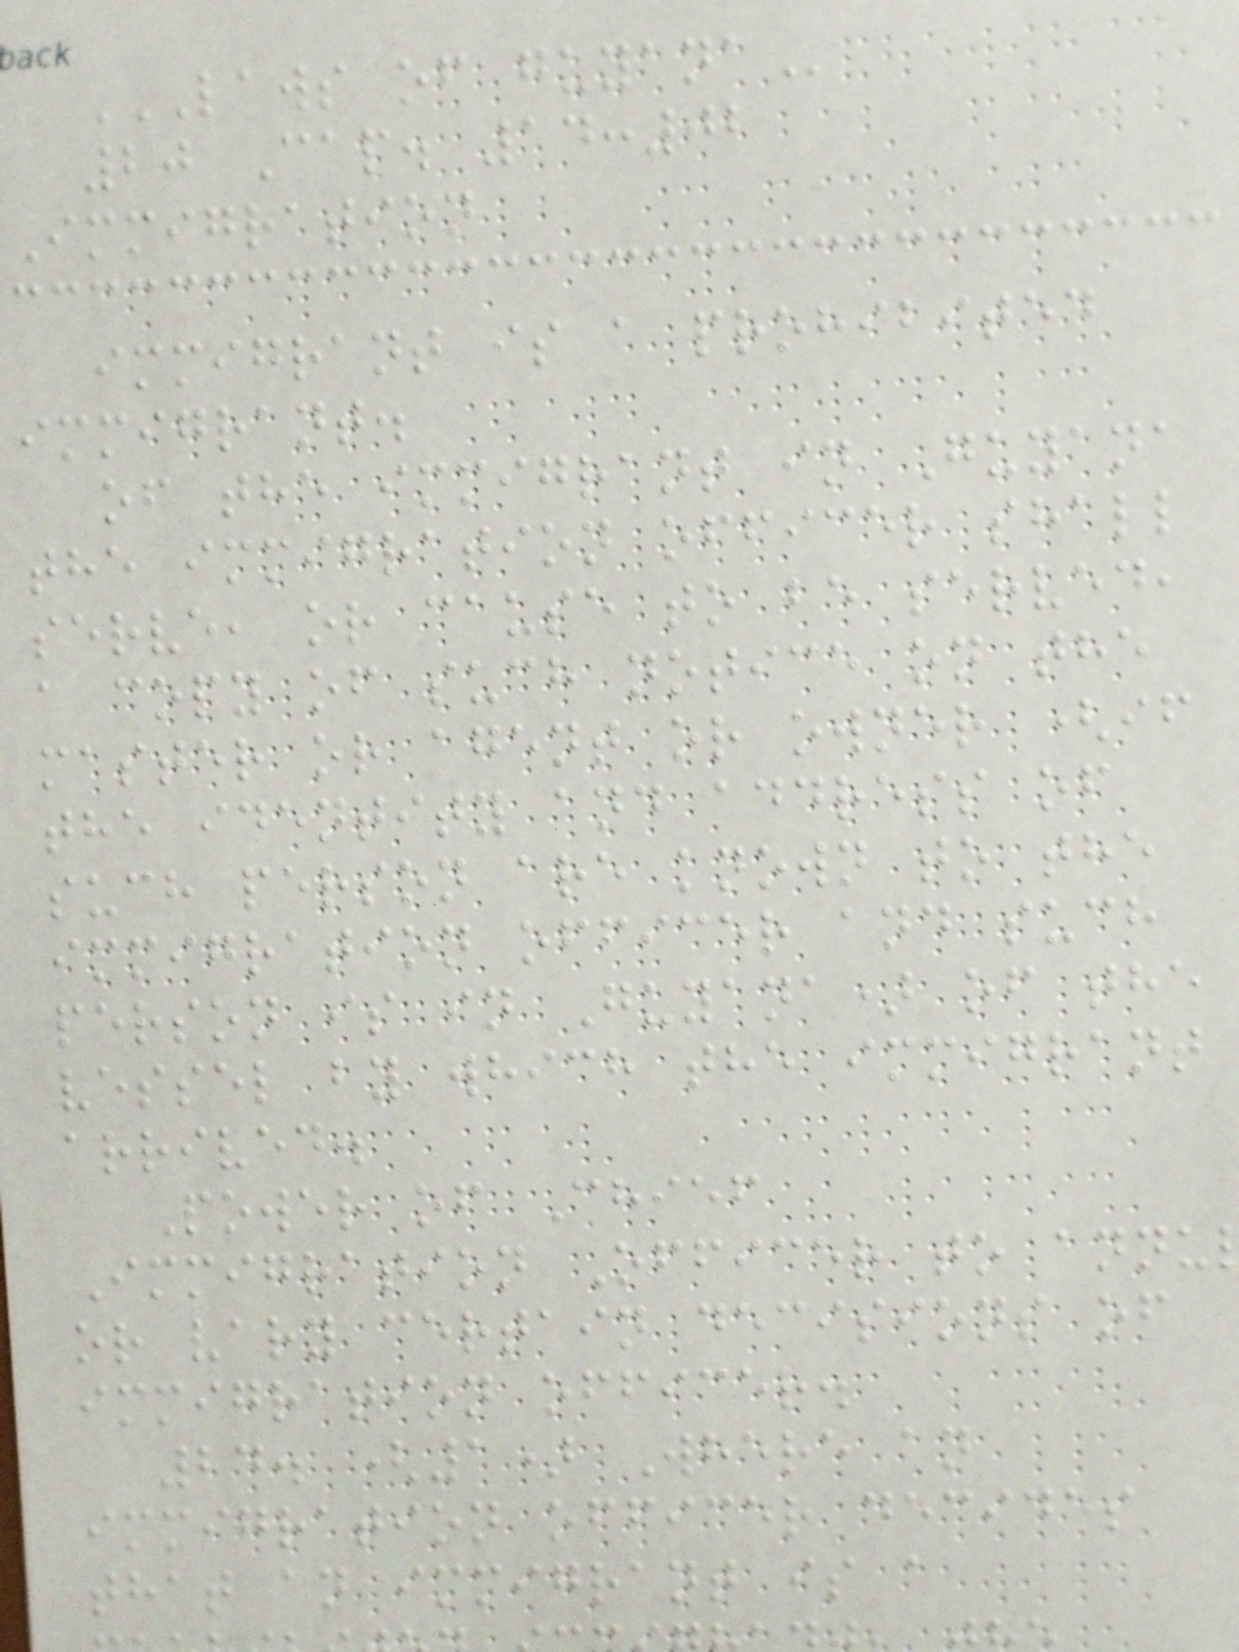LAWS OF GUYANA
20 Cap. 14:02
Immigration
immigrant is a prohibited
immigrant.
of the immigrant in Guyana
the immigration officer shall
serve, or cause to be served,
a copy of such notice on the
master or agent or owner (if
the identity and address of
such person are known to the
immigration officer and such
person is in Guyana) of the
vessel by which the immigrant
arrived.
Power of Chief
Immigration Officer to annu
or vary certain decisions of
immigration officer.
24. (1) Where an
immigration officer decides
that an immigrant is a
